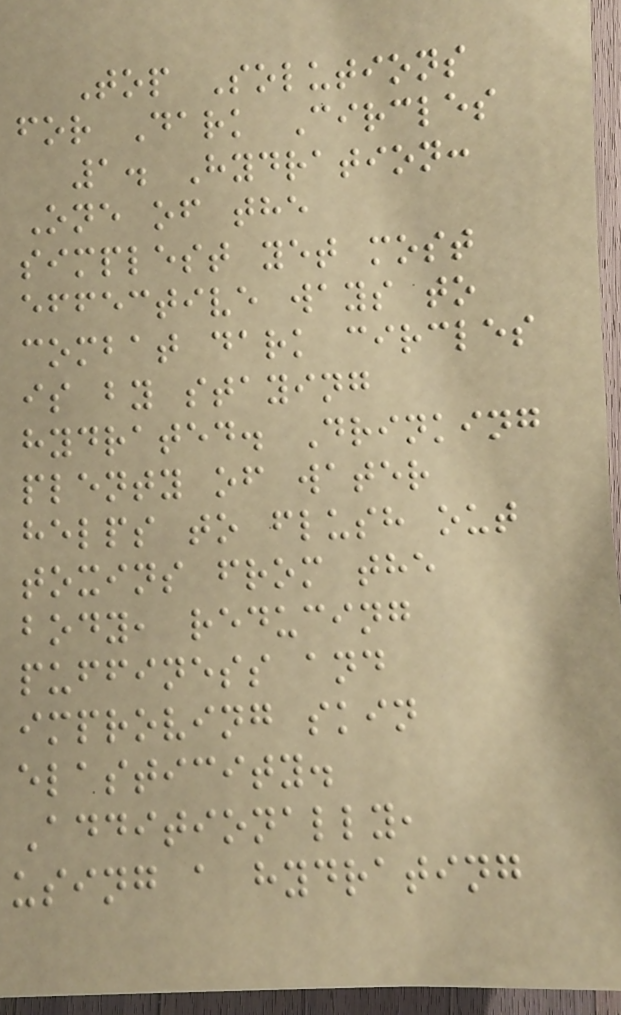Top Solutions
for Dark Circles
1. Hydration:
One of the
simplest yet most
effective ways to
combat dark circles
is by staying
hydrated. Drinking
plenty of water
helps to flush out
toxins from the
body, reducing
puffiness and
improving skin
elasticity.
Additionally,
using a hydrating
